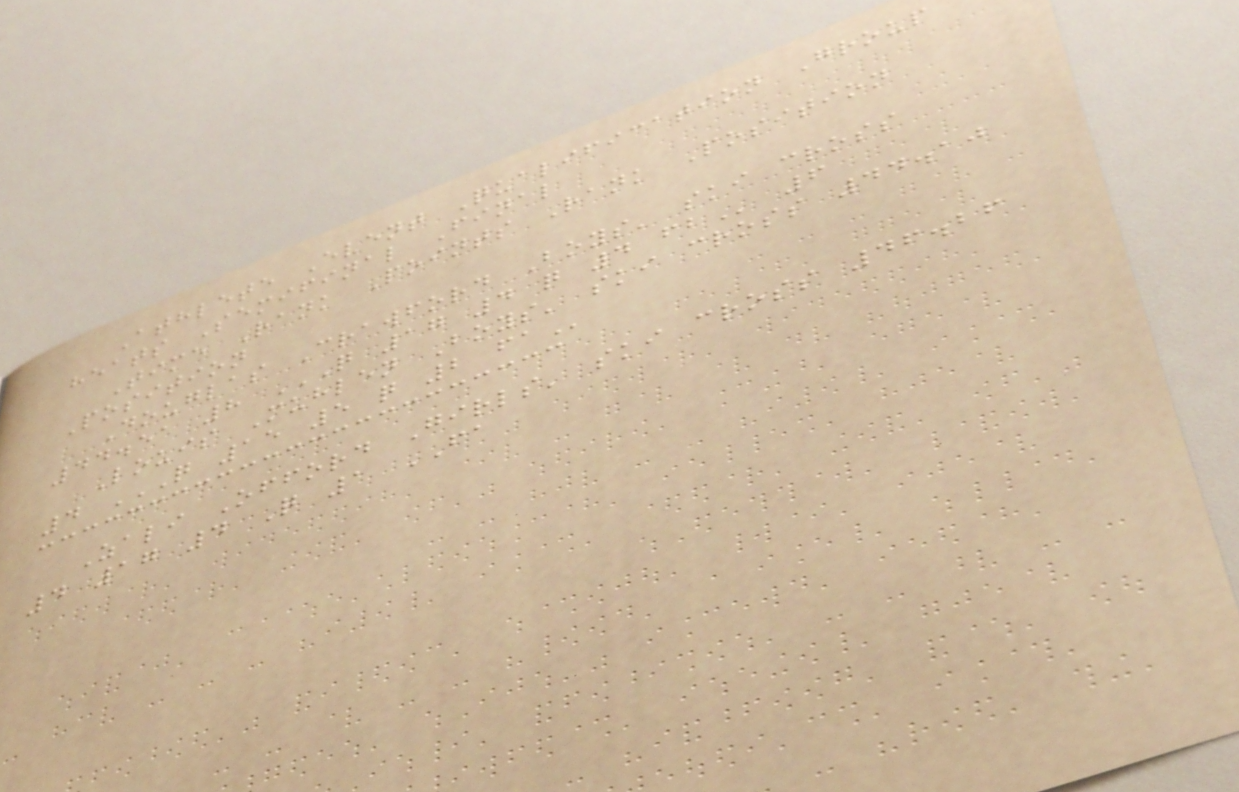Athlete Event Qualification Group
heats Semifinal Final
Time Rank Points Rank Position
Position
Douglas Crawford Boys' ski cross
44.51 8 Q 17 4 Q 4 FB 6
Louis Muhlen Boys' ski cross 44.10
4 Q 15 5 Q 2 FA
Zali Offord Girls' ski cross 46.26
4 17 4 Q 1 FA
